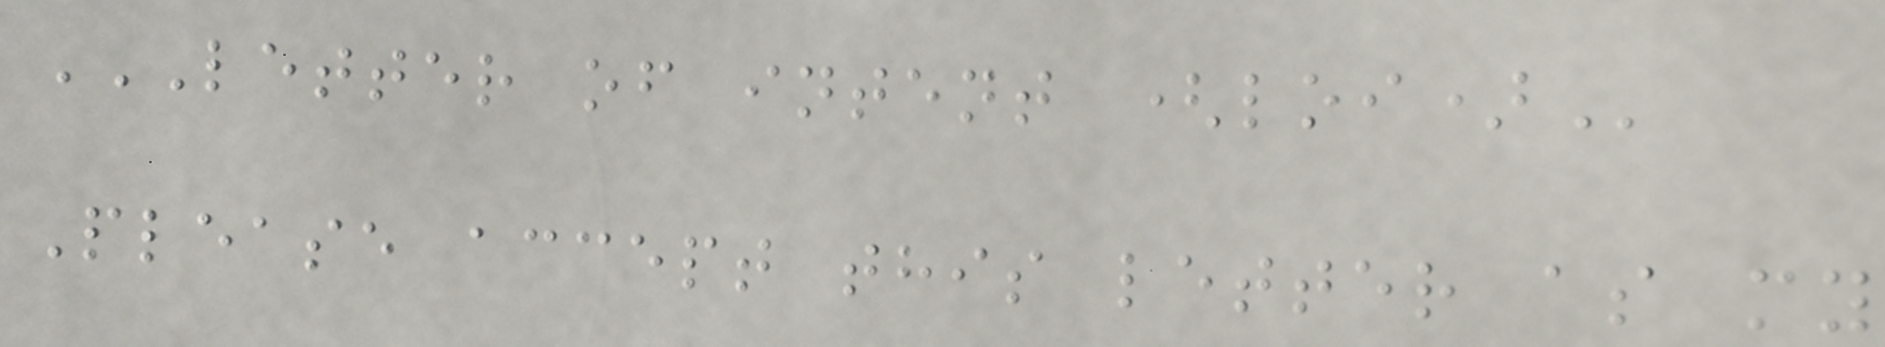LETTER OF INTENT (LOI)
Please accept this letter as my
